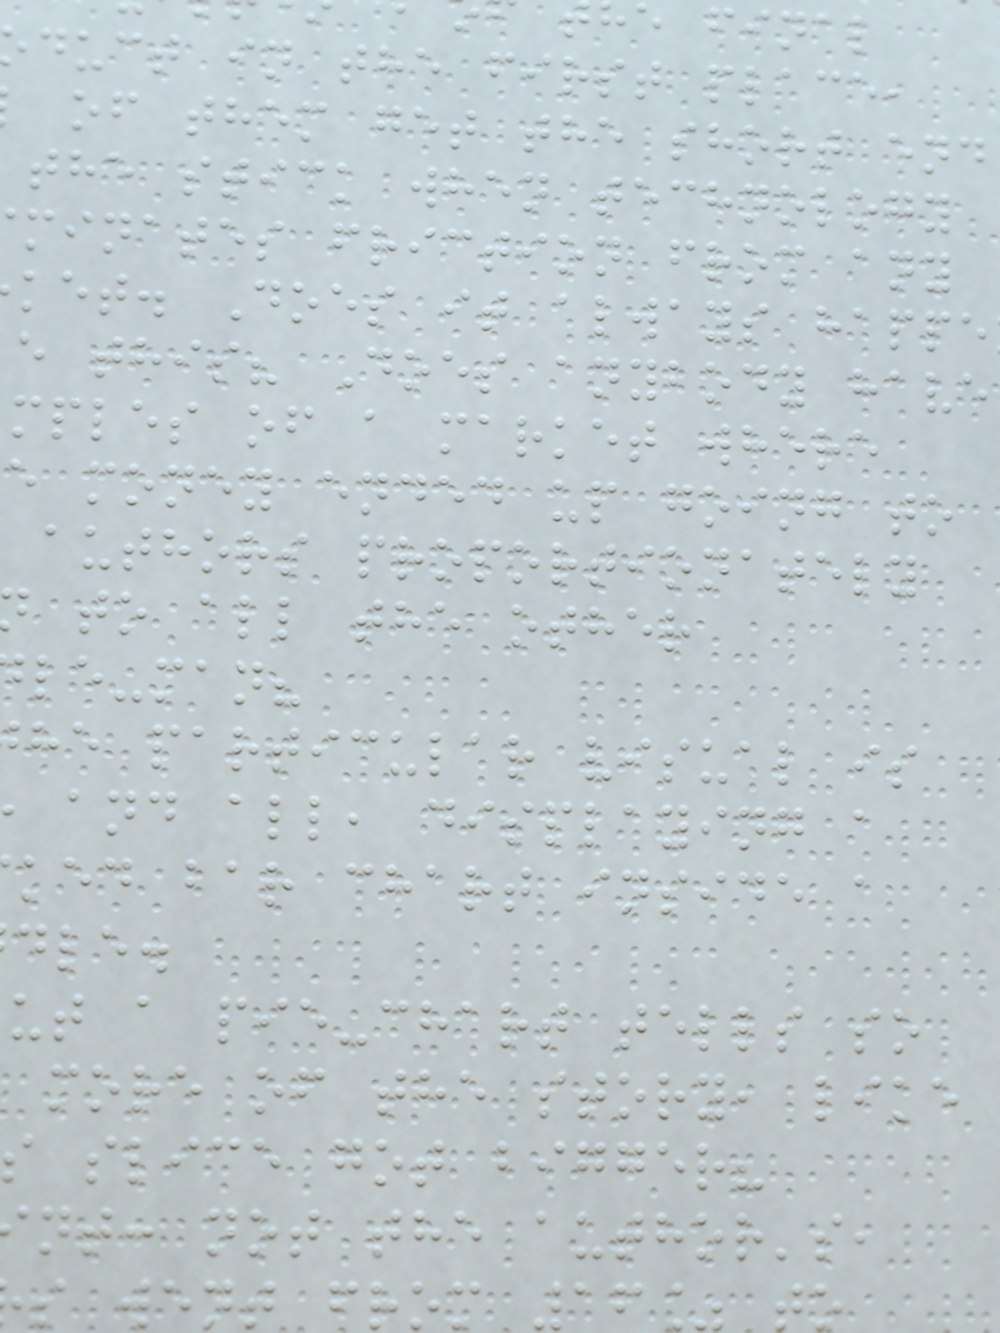e final
duct in the first place,
of them get the short end
the stick when technology
minates friction from any
ket. Does it always happe
e this? Does anybody have
mples of a market where
e money ended up going to
authors proportionately
to all the other
le-man?
he particular visual is
and all, displaying a
ked bar chart inside a
dle.
ut a pie-chart tells so
more of the story, like
s slice got bigger?
nt: not the author's,
s went from 16% to
